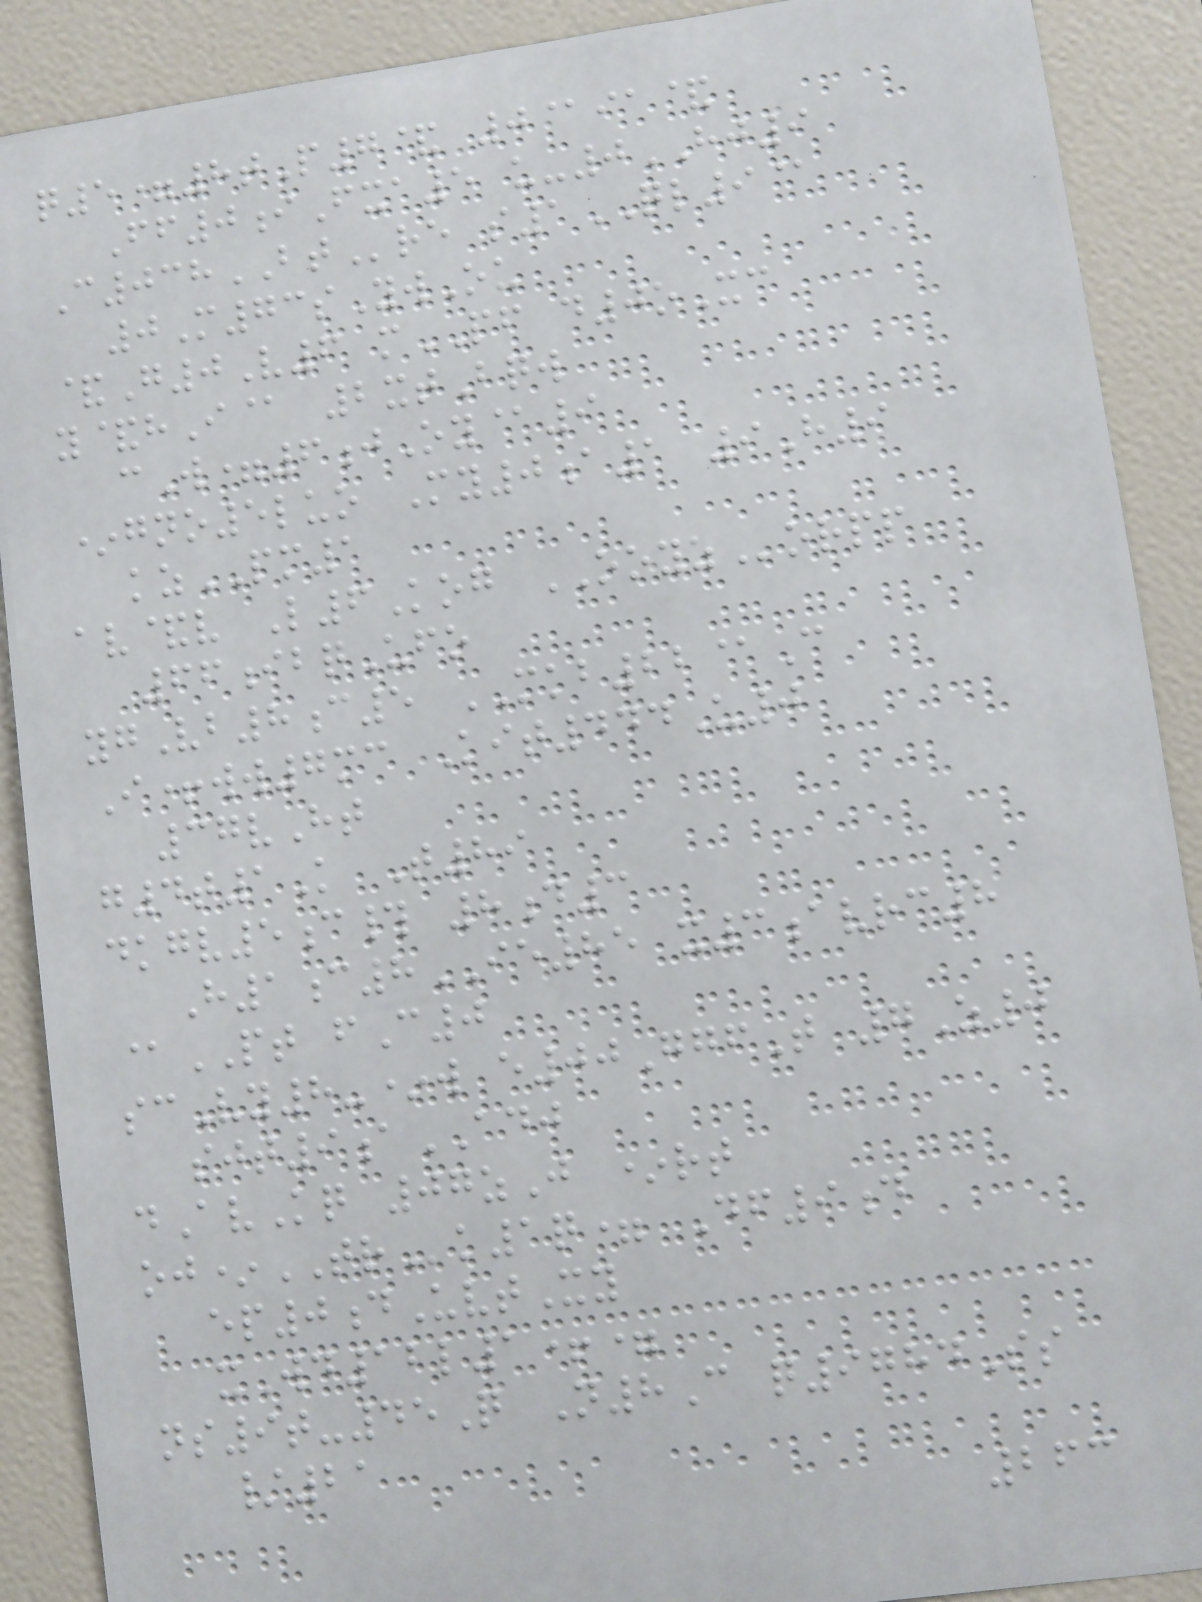q5=8tP7& 0@ia&
Ff0iFxa5 u-0HJ9
C038BTre s1QL9@
0M73sYwOu
&G0V6 mPF d0oXc
y&hI@ 2xtBqw
cW=6jOy@9
*gno5luo My0a1 9H9
kzPM1
av&v L6Kog OOYZorpp
66ibqUfo
ygVb8c5 MKB22@C
I+ww7mc Kit444U0
37vHt
g4t1K T89
dkgv5c# 8d3
H1c8IE85 x3avrc8
@PT fC0
scVy8-*w e00GgfT 7Z0
sjt9aADJ
dAvKq 07zJ *rt
oj*TRk1q= Df9d
ep0dUvtXy
xWd12l1+=
ns9t-45Q N8C q9784Ss
/21
263
